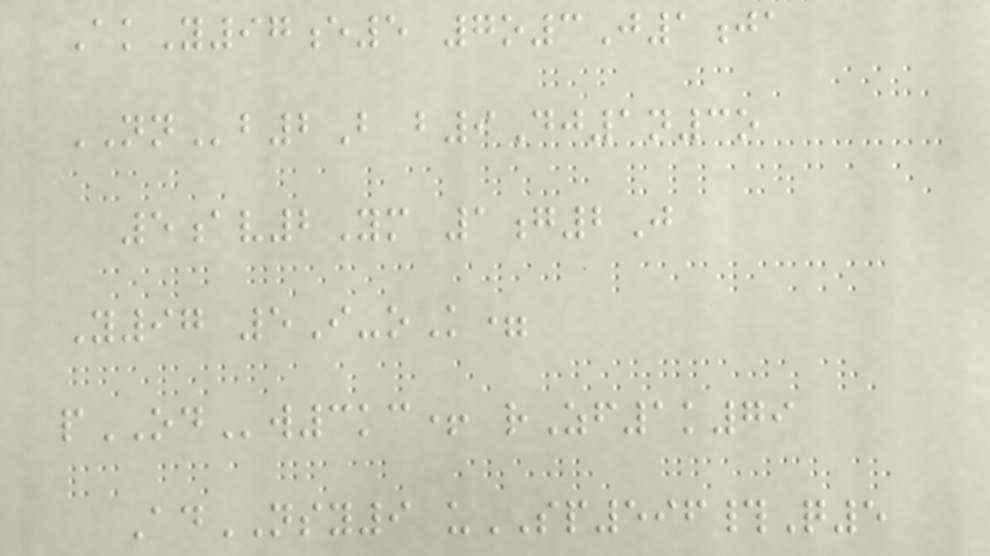AkY97e5 7o3J1ja
NNb2B b9Dj1n3o
5av2Ym 1g2J
Y97 5I-oK=
pODw3kc+ rZf1k79
AdNSY9 uSP596#Q5
